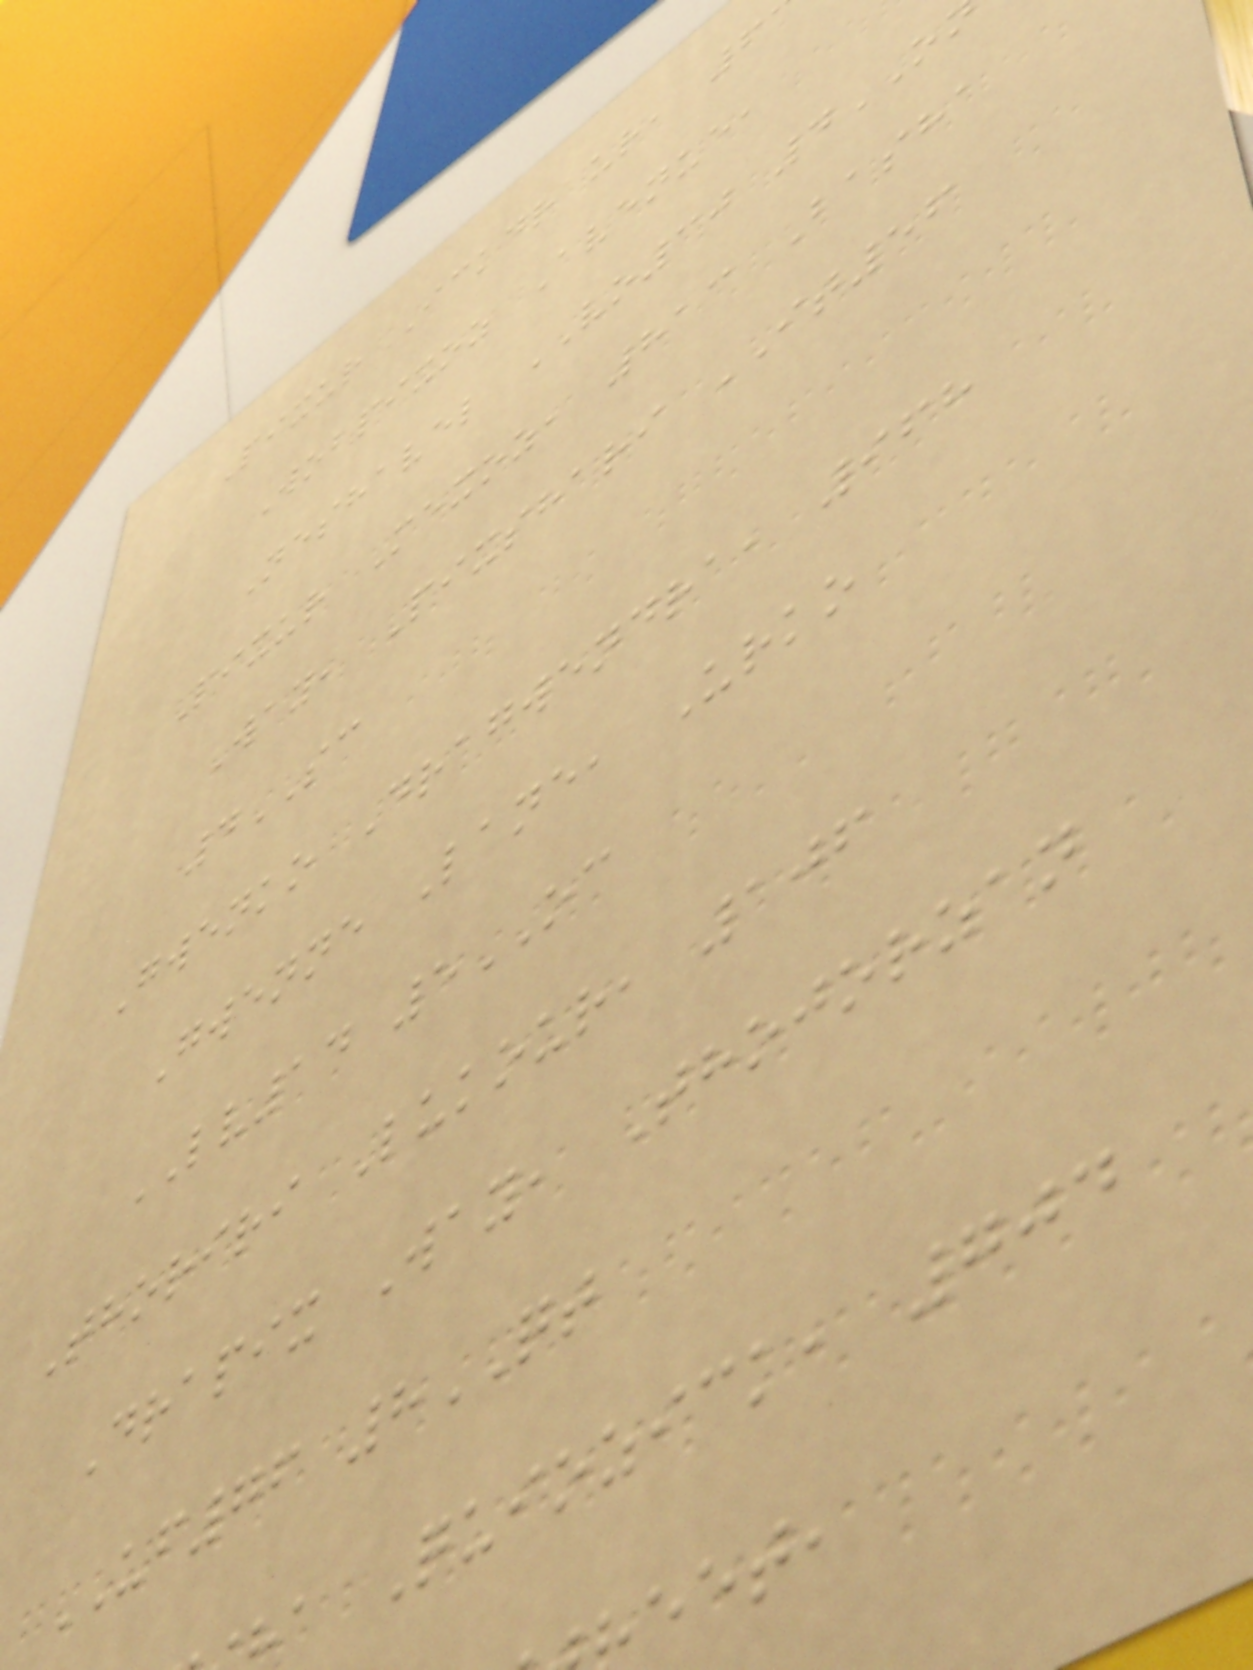Pixur Ickdraur, 6
Wobpixoz Avenue,
Neshavel VO30 4
Pixur Mexoz, 813 Basha
Way, Pixshari IT56
4SC
Gwenko Dragwendra, 968
Gwenne Lane, Urko
LV14 5OC
Thoriri Lukour, 106
Drapix Way, Thojorzan
UF76 8QT
a Quiozick, 704
